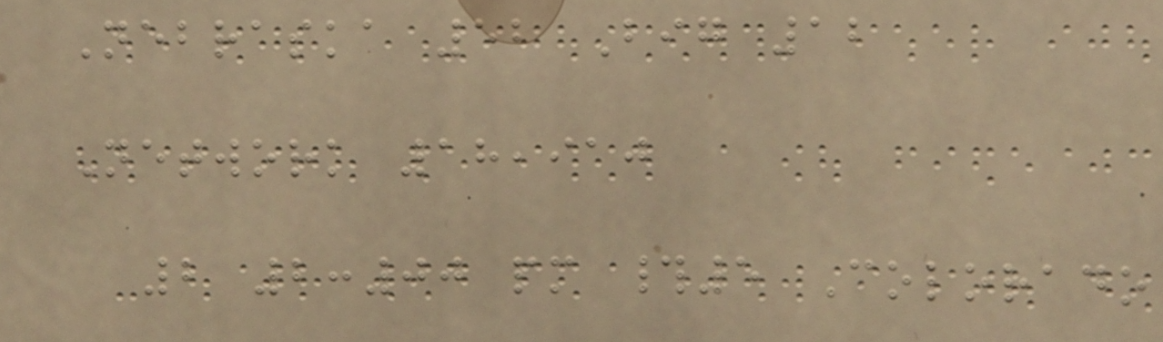Nebraska 52 Big 12
Network 18,910
2 2:00 pm #5 Colorado
